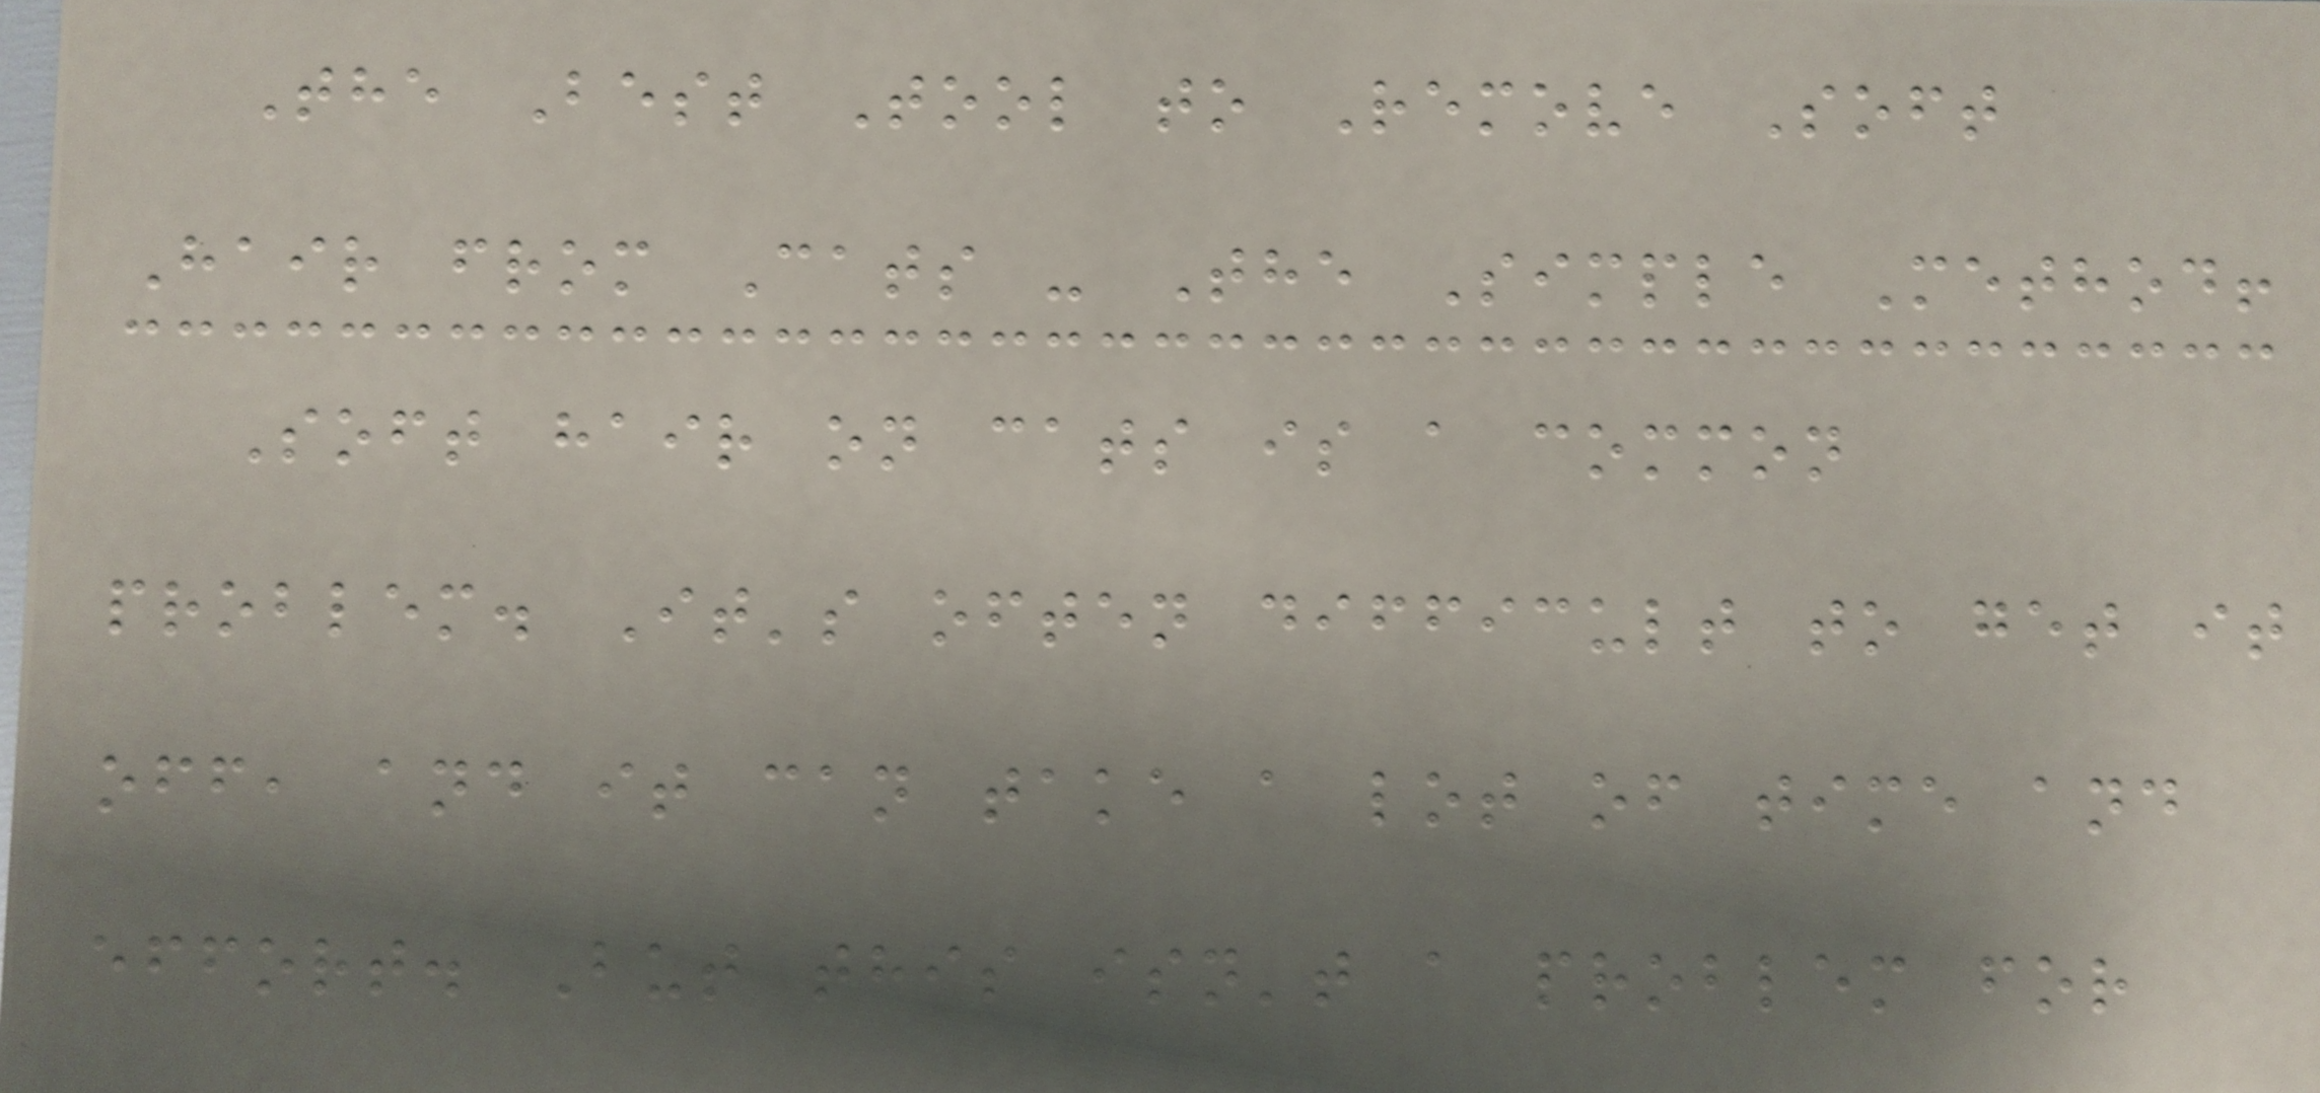The Best Tool to Remove Soft
Hair from Cats - The Simple Method!
Soft hair on cats is a common
problem. It's often difficult to get it
off, and it can take a lot of time and
effort. But this isn't a problem for
